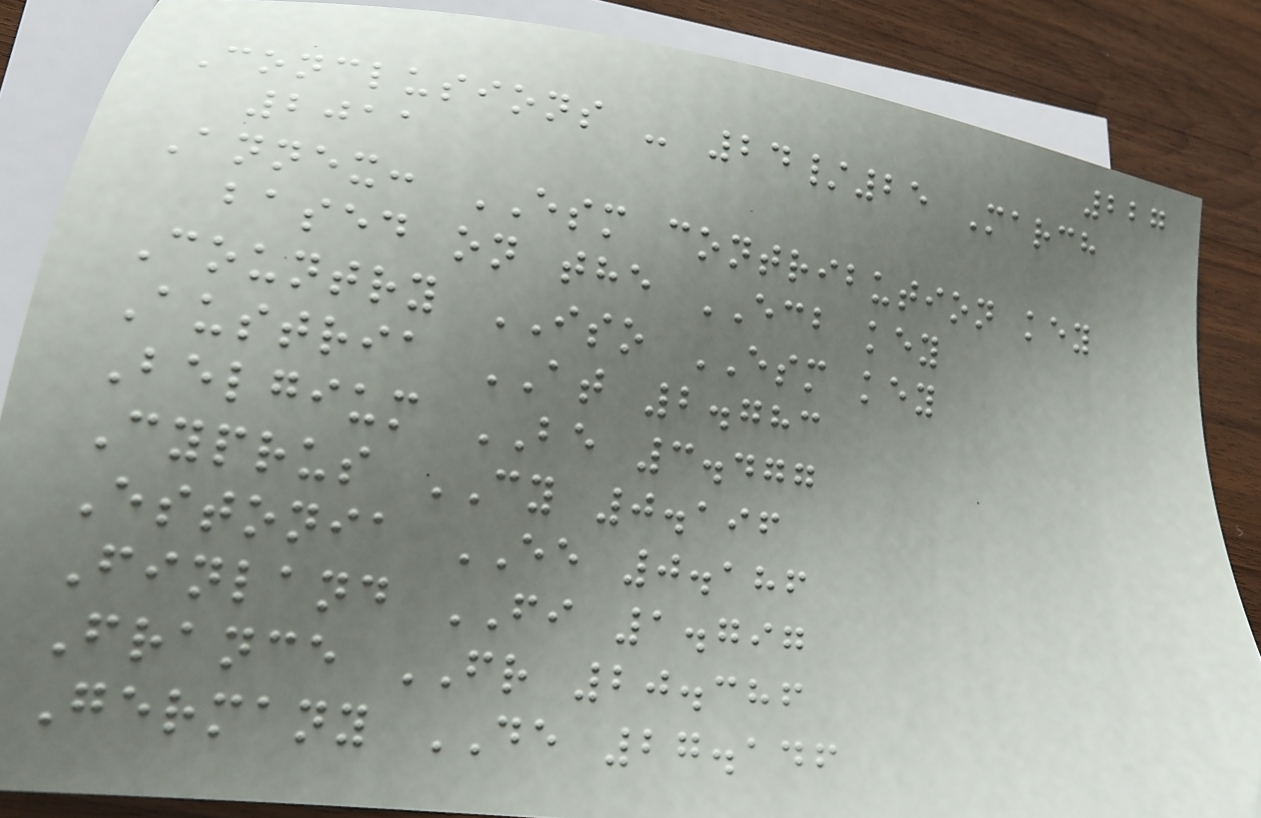227
Conclusions - 24/25 March
2011
Annex: ESM contribution key
based on the ECB key
Country ISO ESM key
Austria AT 2.783
Belgium BE 3.477
Cyprus CY 0.196
Estonia EE 0.186
Finland FI 1.797
France FR 20.386
Germany DE 27.146
